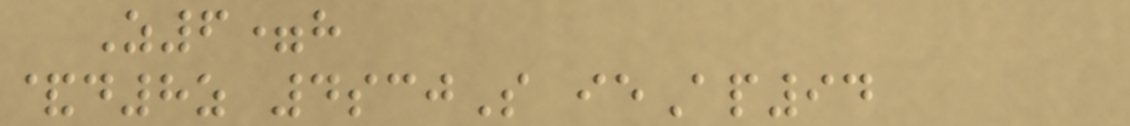Z6=h
&d8z 4scjS ieAp94
